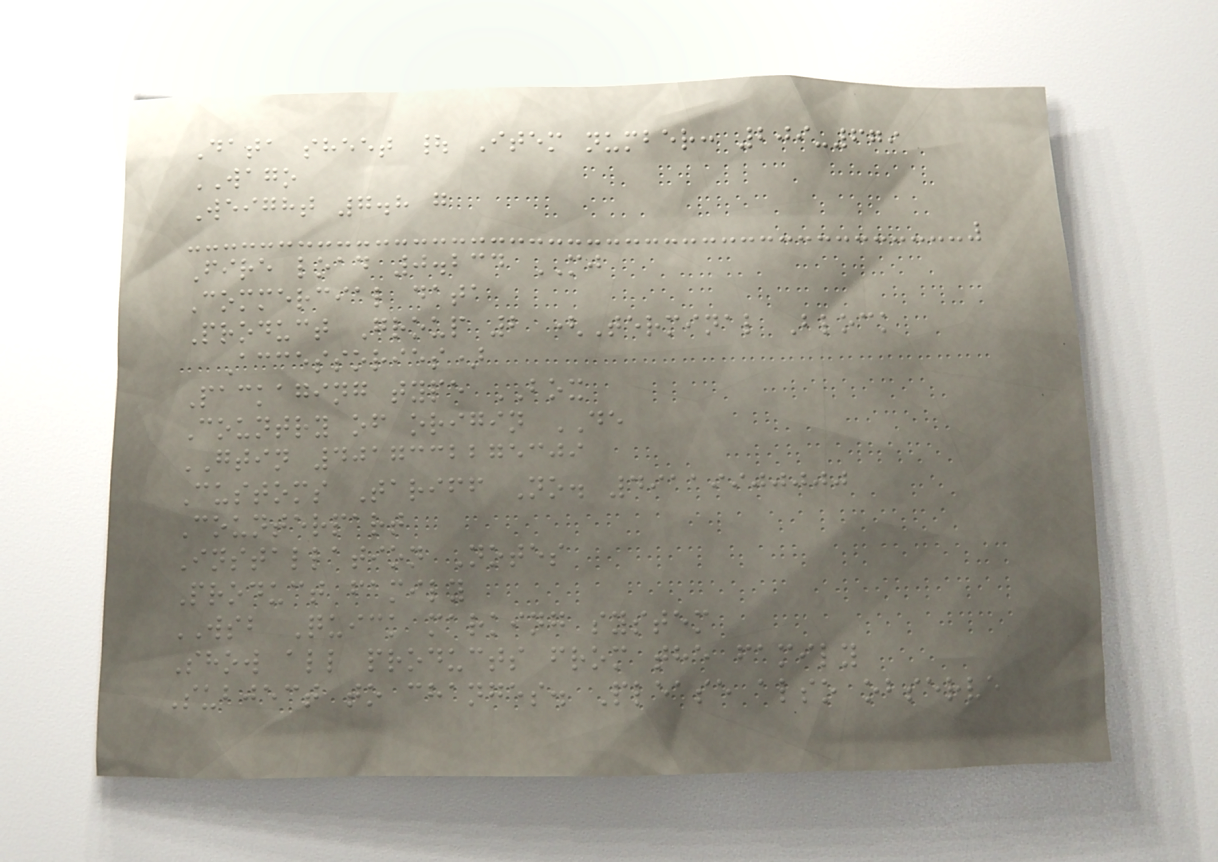Data sheet | Item number: 209-679
WAGO
Weight 7.8 g
Fire load 0.234 MJ
Commercial data
Product Group 2 (Terminal Block
Accessories)
Packaging type BOX
Country of origin DE
GTIN 4017332275309
Customs Tariff No. 49119900000
Counterpart
Installation Notes
Product family
WSB Quick marking system
Show all products from the family
Subject to changes. Please also observe
